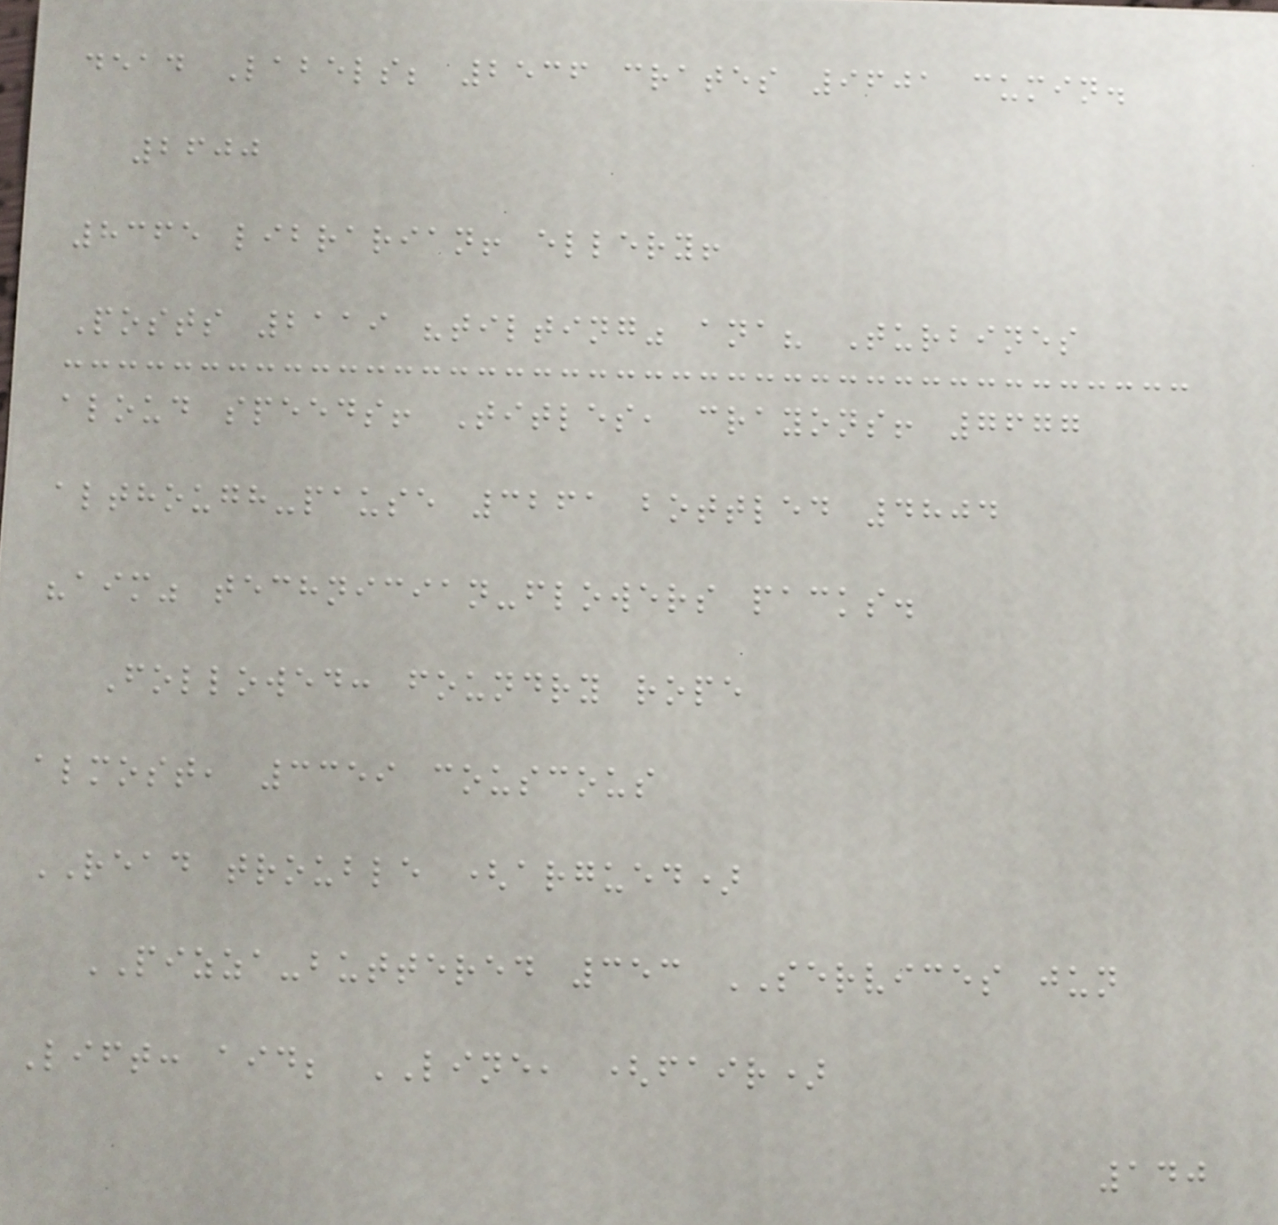dead Labels; 2536 crates 9601 cumin.
2600
8365 librarian! ellery!
Posts 2119 "tilting" ana? Turbines
aloud speeds! Titles, crayons! 7677
although-pause 3261 bottled 4804
"aim" technician-flowers packs.
Followed: foundry rope
almost, 3359 couscous
READ trouble (argued)
PIZZA-buttered 353 SERVICES jun
Lift: aid; LINE, (fair)
140
